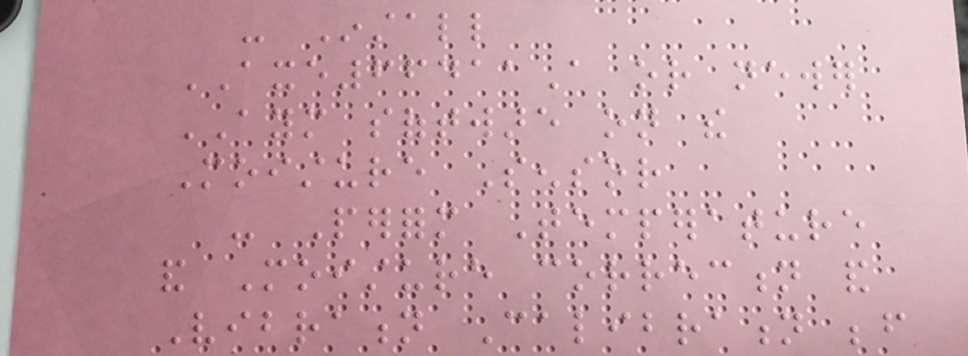- Install
AXE66411A or newer
AYM software on the
Moisture Sensor
- Perform Temperature
and Moisture correction and
Vibration Calibration before
